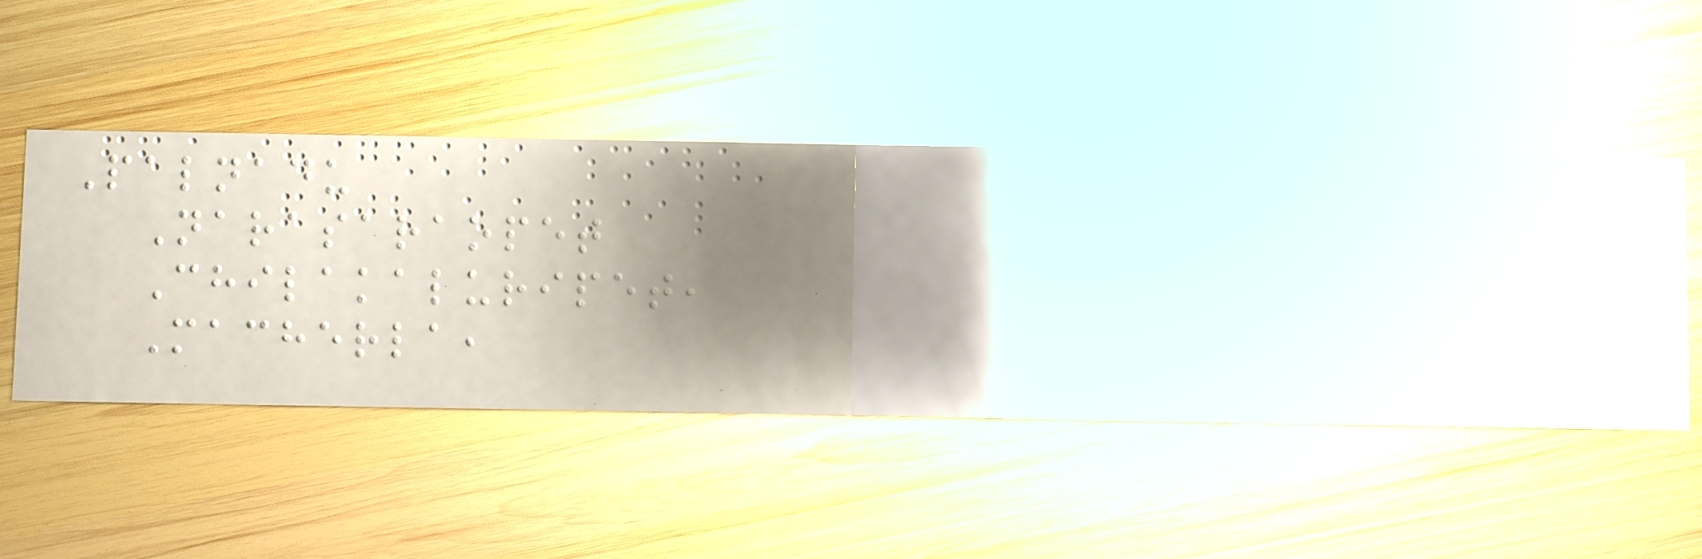Palnadu
Narasaraopet
Chilakaluripet,
Macherla,
